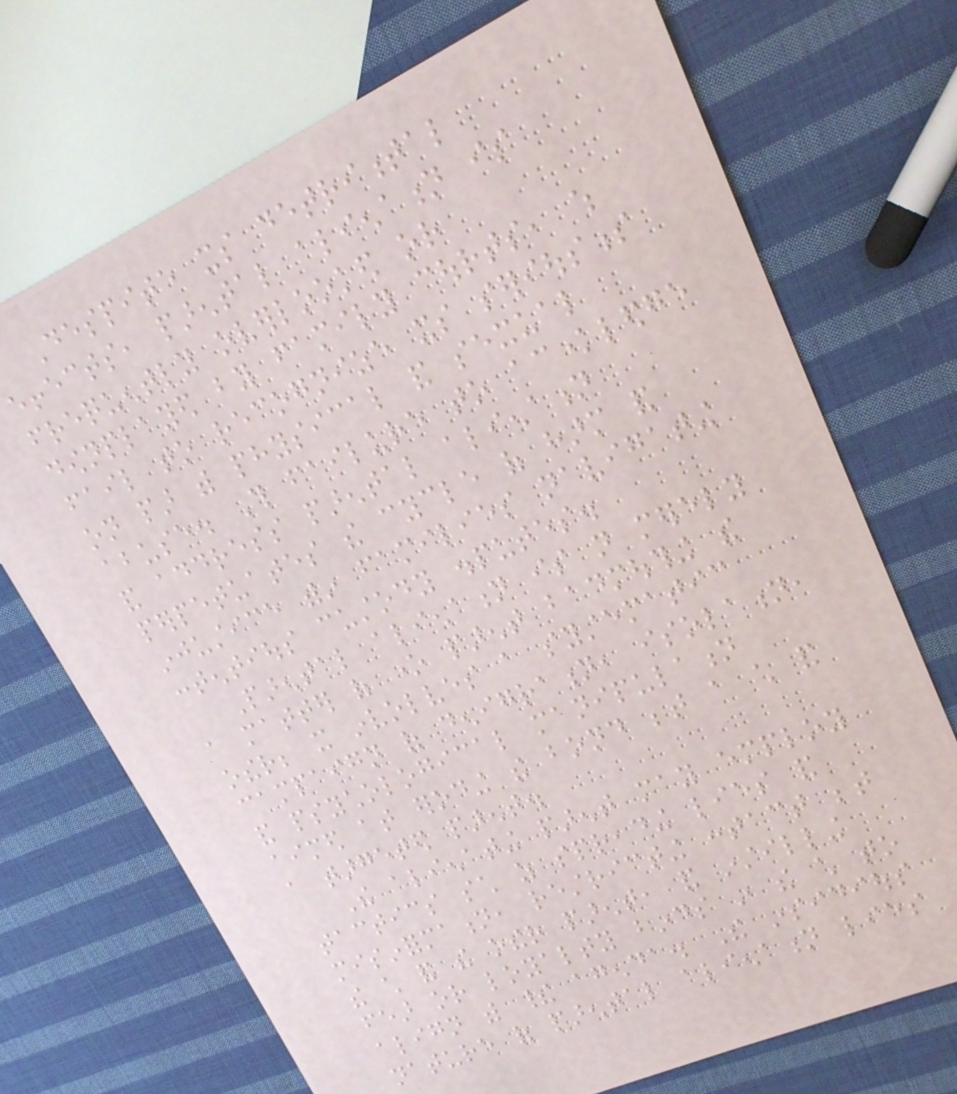Despite its detrimental
effects, parental alienation is
frequently overlooked or
downplayed by family courts, which
fail to recognize its seriousness
on par with physical and sexual
abuse. This failure to acknowledge
and address parental alienation
perpetuates the cycle of harm and
injustice within families navigating
contentious custody disputes.
Parental alienation is not merely
a matter of one parent badmouthing the
other; it involves a systematic
campaign of denigration, isolation,
and psychological manipulation
aimed at eroding the bond between a child and
a targeted parent.
The alienating parent may employ
tactics such as spreading lies and
misinformation, restricting contact between
the child and the other parent, and instilling
fear or loyalty binds in the child to
align with their agenda. The insidious
nature of parental alienation lies
